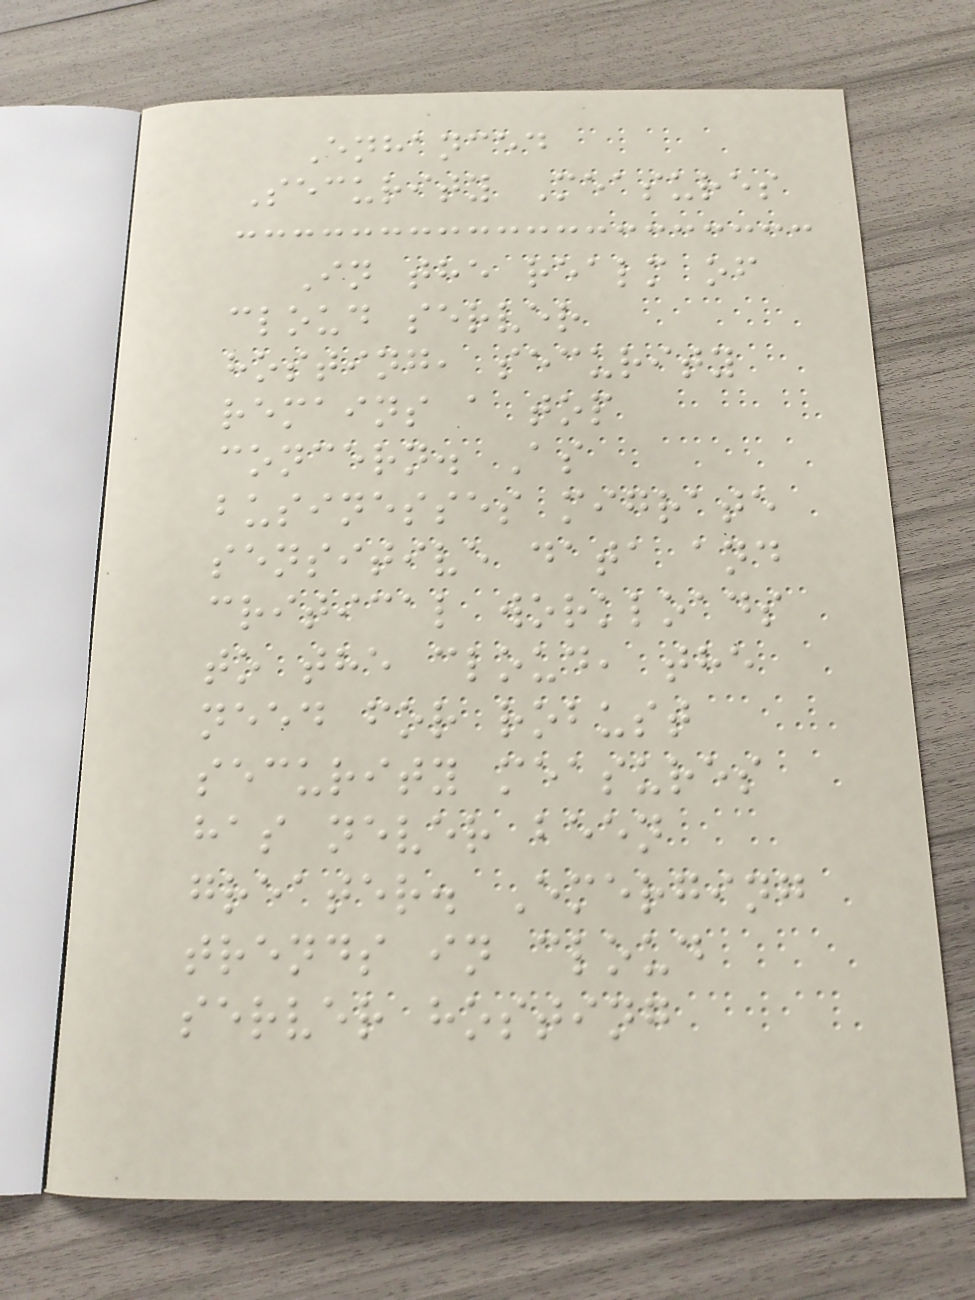Enhanced
Security Measures
In the realm of
cloud server
hosting, security
remains a top
concern. As
businesses migrate
sensitive data and
critical workloads
to the cloud, the
need for robust
security measures
has never been
greater. Emerging
trends in cloud
server hosting
